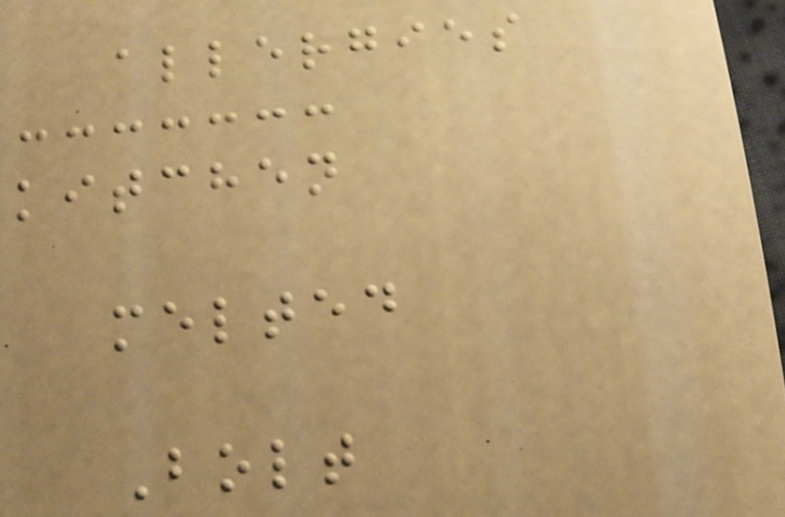allergies
kitchen
melted
Bolt
